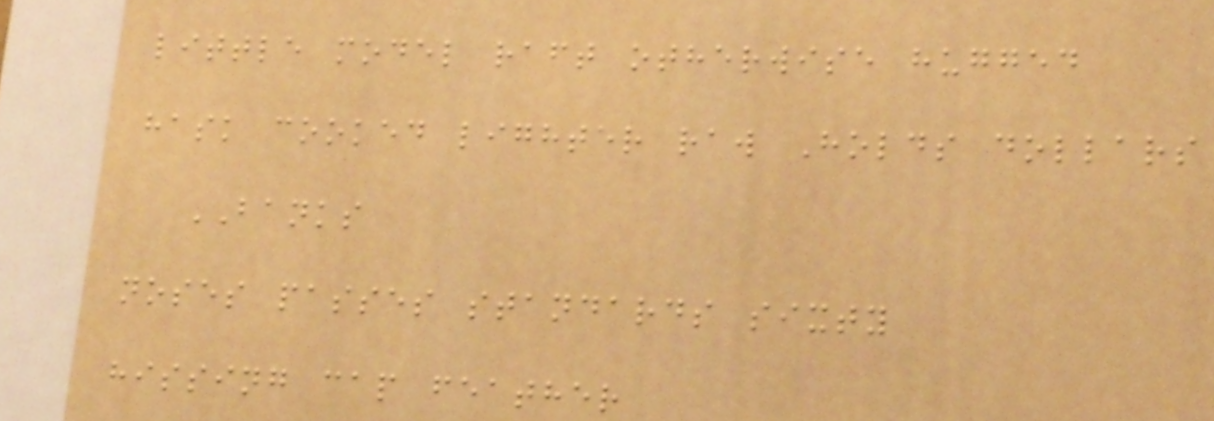little model raft otherwise hugged
hask cooked lighter raw Holds dollars
BANKS
noses passes standards sixty
hissing cap feather
